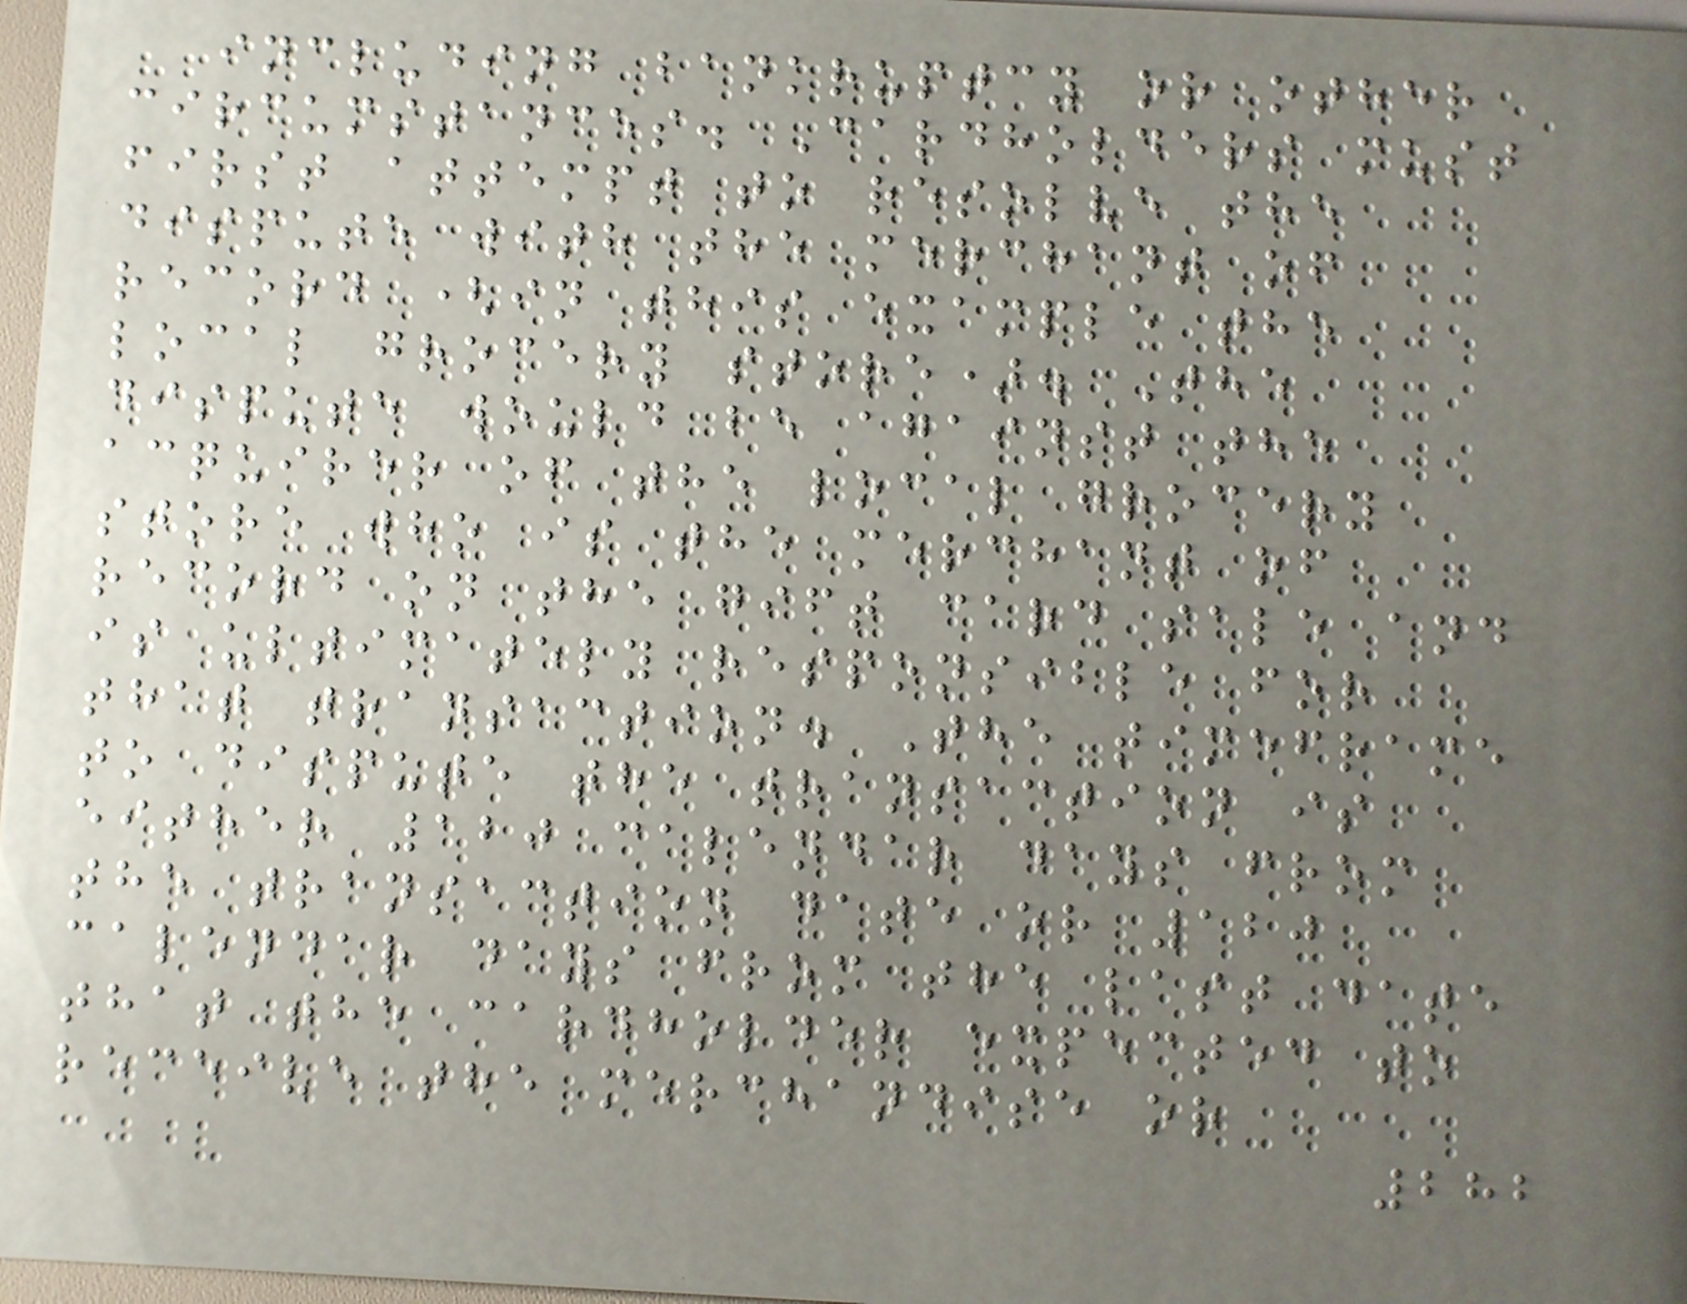including bankruptcy or other
circumstances. Cardholders must
first attempt to resolve the
dispute with the merchant of
record (in this example the
local grocery store). The
dispute would be against the
acquirer of the local grocery
store who is the merchant of
record on the gift card sale and
is ultimately responsible for
that transaction. The timeframe
to dispute the transaction is
either 120 calendar days from
the transaction date or 120
calendar days from the last date
that the cardholder expected to
receive the merchandise or
282
